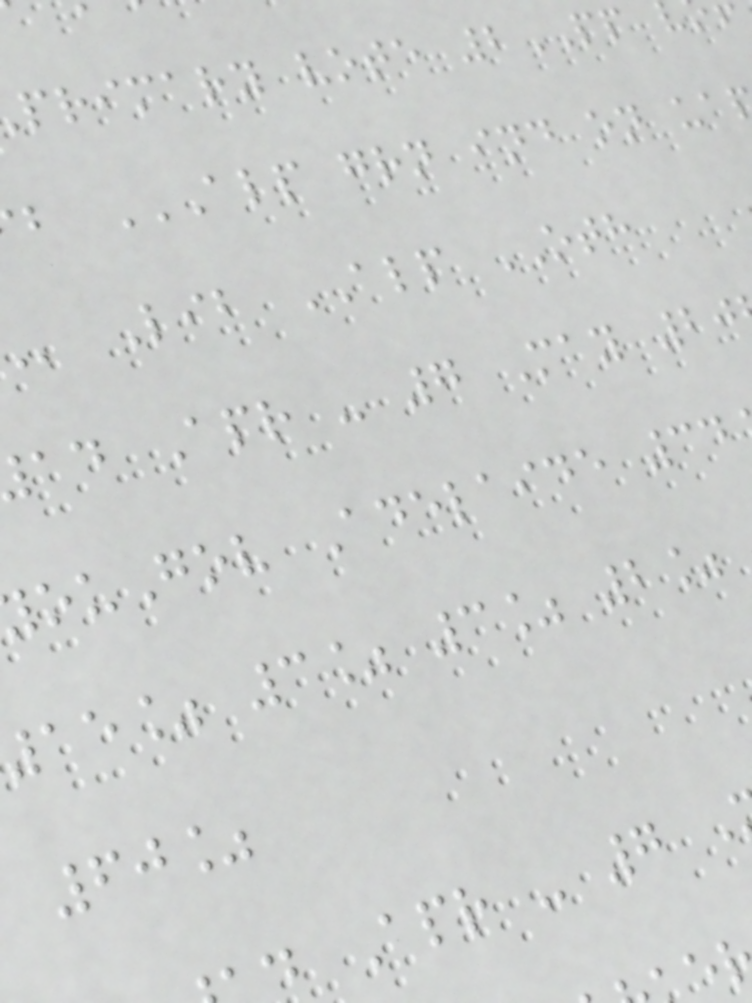primary vote 2PP
Lib ALP OTH
ad Apr - 7 May 20
ouGov Adelaide 34
ae% 3% 3% 2%
60%
d Apr - 7
